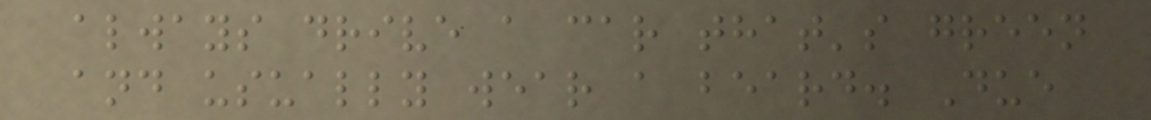always drive a car that's green
and usually wear a beard. Due
